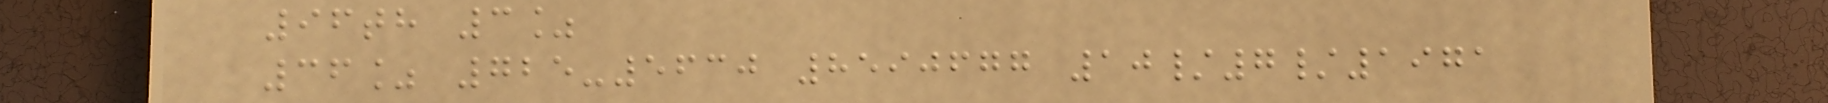96th 3%
36% 725-5630 8590677 10/7/1971
